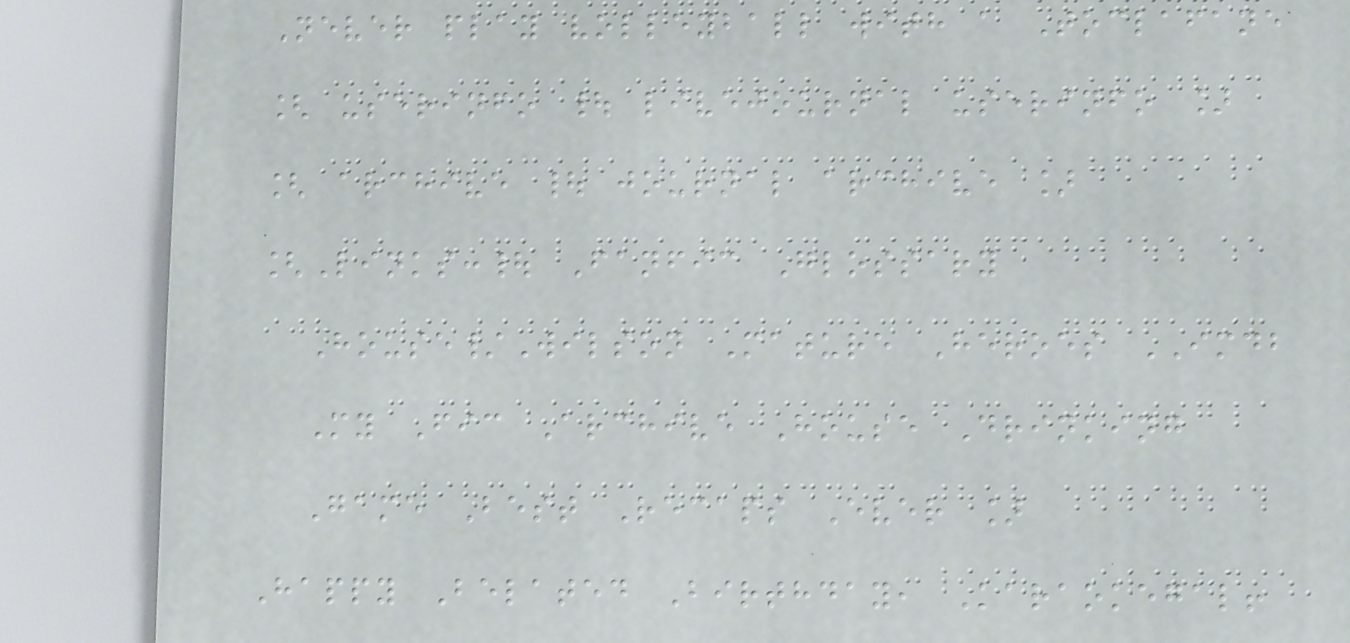Never play volleyball with a Toclafane
[ userinfo | livejournal userinfo ]
[ archive | journal archive ]
[Links:| Fanfic Glossary
House/Wilson Mature Heroes IMDB
My Fic Archive House Drinking
Game Best Recaps Ever ]
Happy Belated Birthday, Karaokegal!
